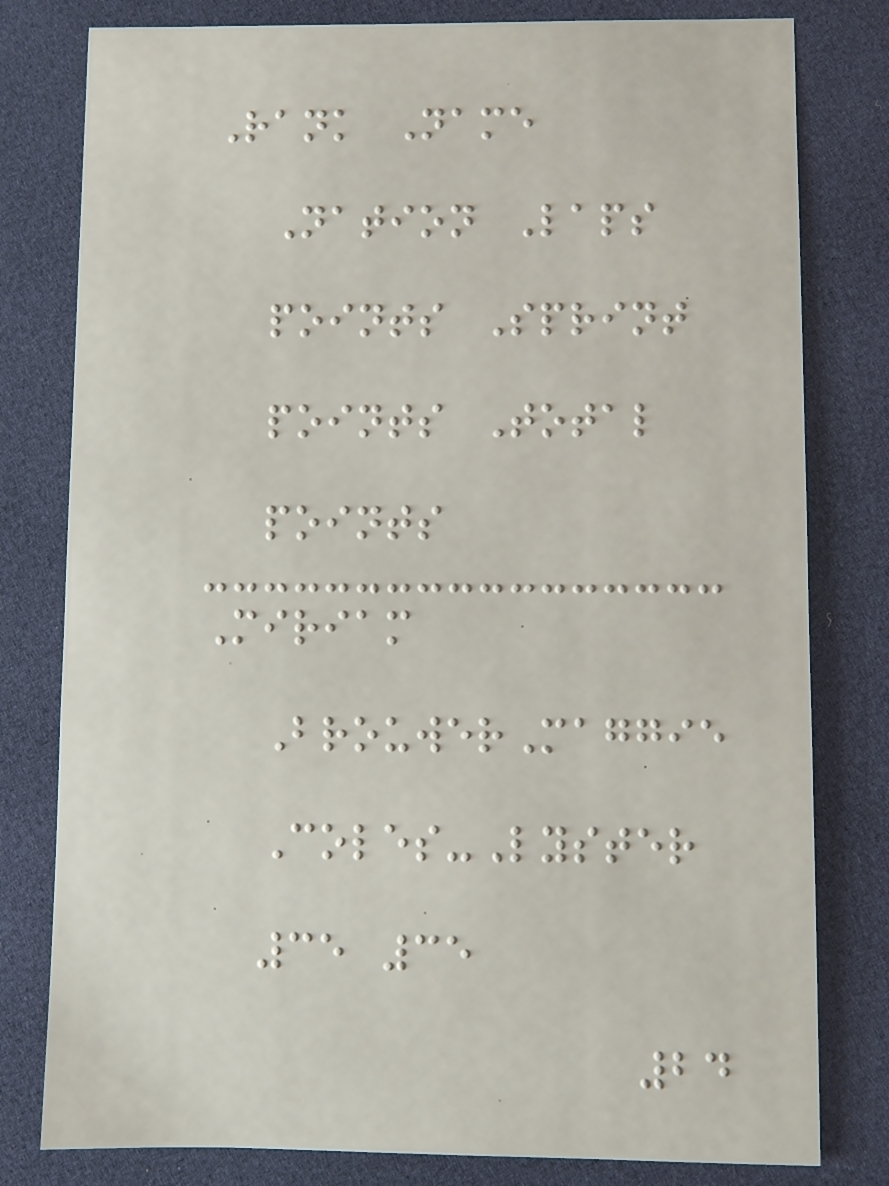Rank Name
Nation Laps
points Sprint
points Total
points
Miriam
BrouwerMaggie
Coles-Lyster
35 35
24
